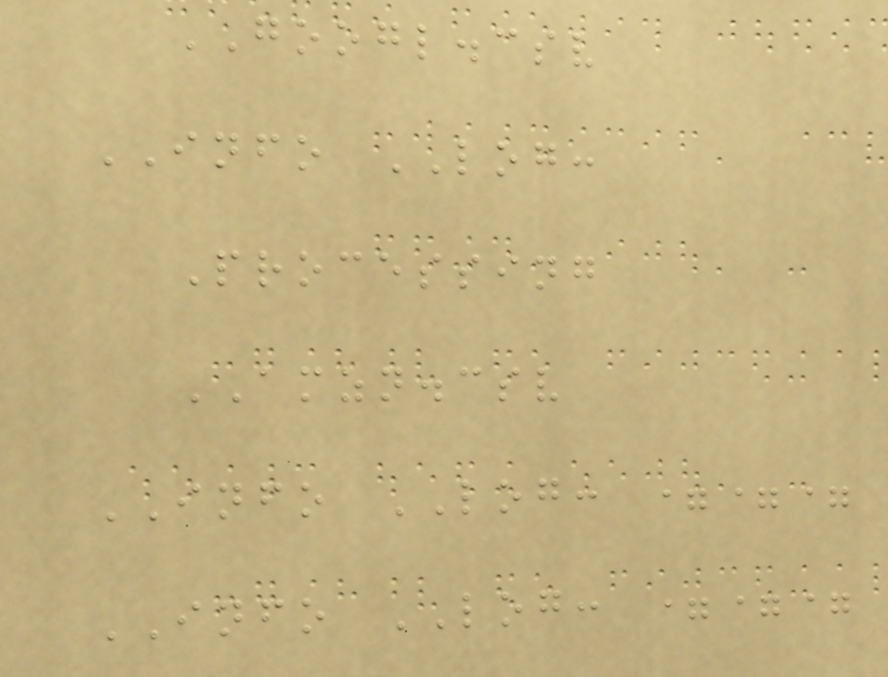GOOGL.csv
INFO LOG:
Processing
AMZN.csv
INFO LOG: ===
INFO LOG: ===
